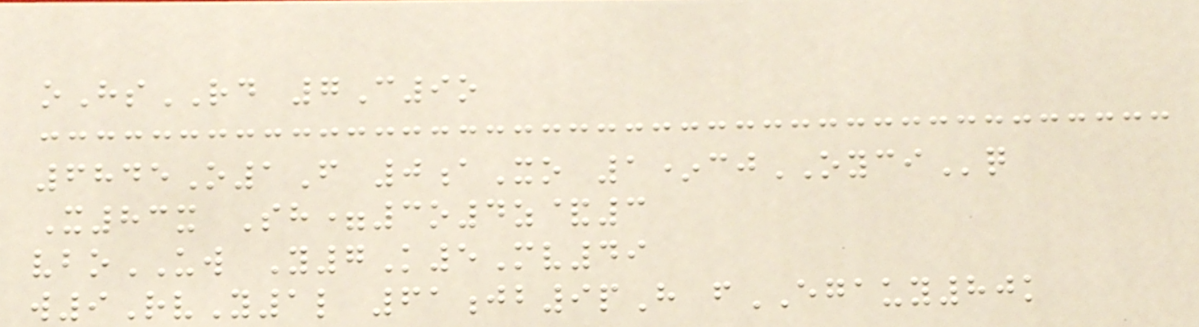oHsRD 7C9o
6845O1F 0aXo 1*cjOYCIq
X83x Sh=3o4z&3
vboUW Y7K5Mv49
w9RvY1l 61jb9pH fEGAUY80k
